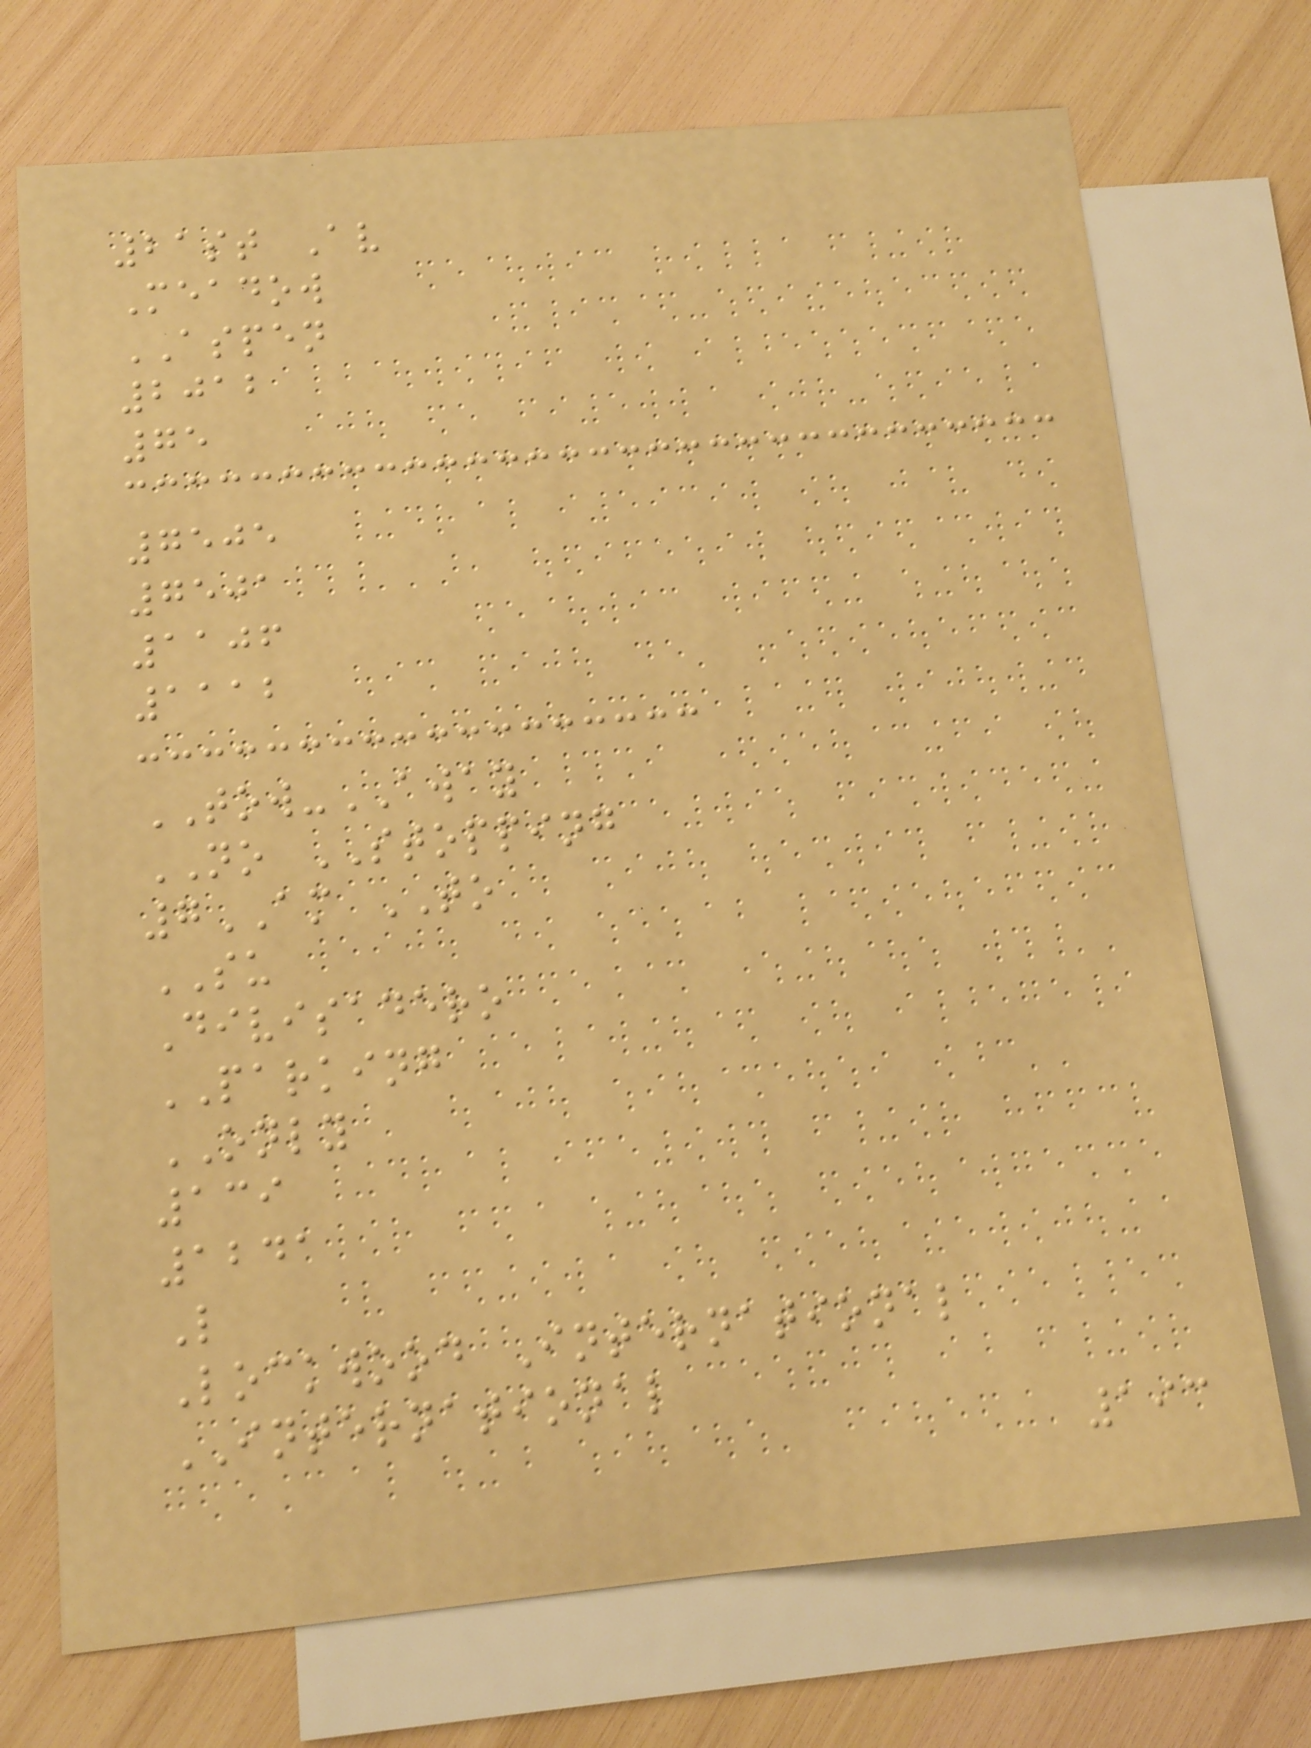21st Av
Meadow
ASPEN
2012
75
7505
7501
1106
1112
TOW-AWAY
NO STOPPING
7AM TO
SU
Divisadero
PARKING
ONLY
139
1241
L
Lockwood International
INTERNATIONAL
193
